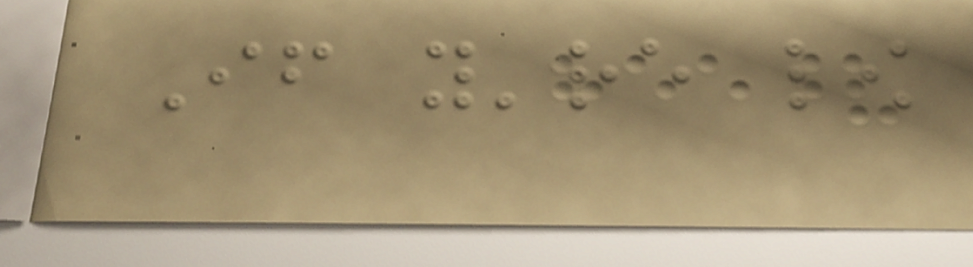If you're low
